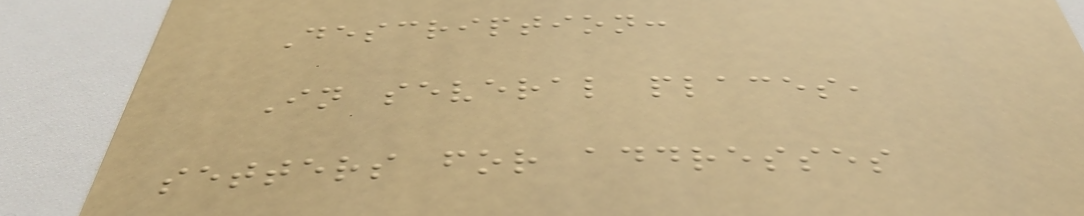Description:
In several places,
setters for addresses
